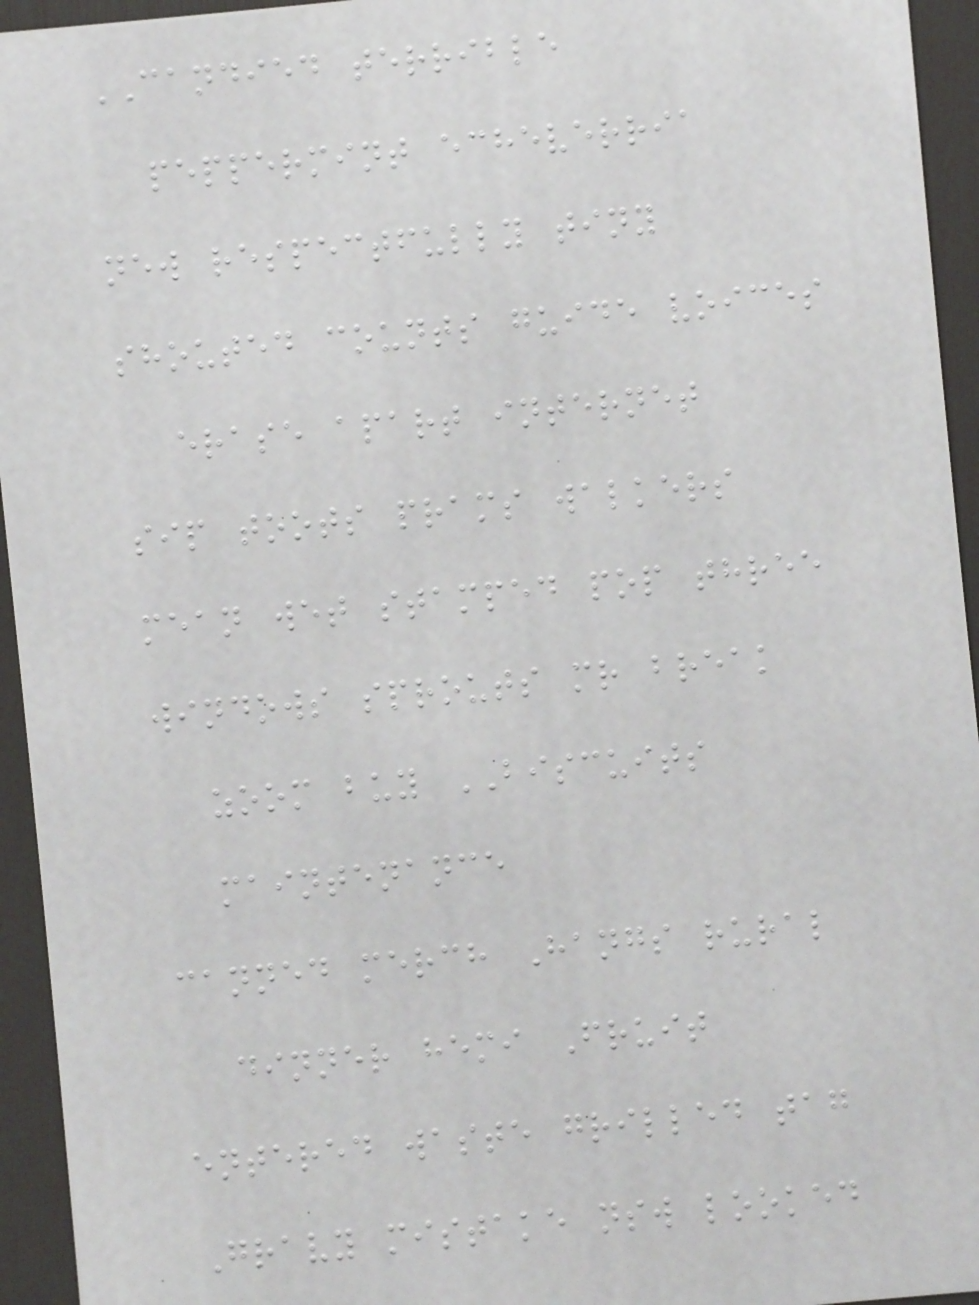CANDIED terrible
peppermint echeverria
new respectfully tiny
shouted counts guide voices
erase apart internet
sip toots prams walkers
mean wet stamped pop three
windows sprouts mr break
zoom buy BISCUITS
maintenance
canned merch Hangs rural
dinner hemi Fruit
entered waste grilled tag
Gravy mistake nsw looked
